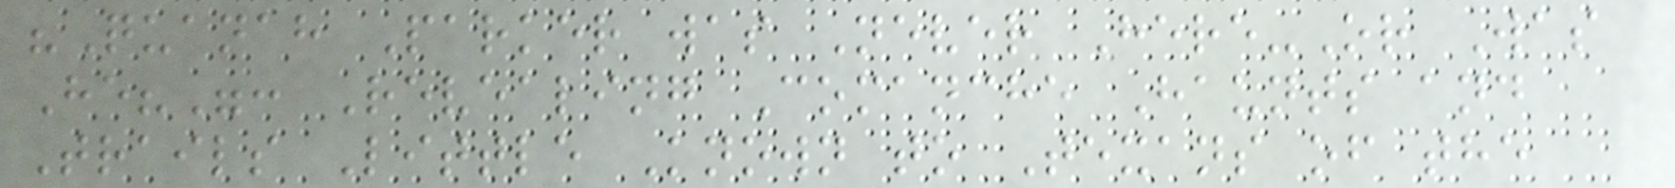"Quanah Parker was Never Here-Or Was
He?": Revealing Comanche Haunts and
Trails Little Known to Texans of the
